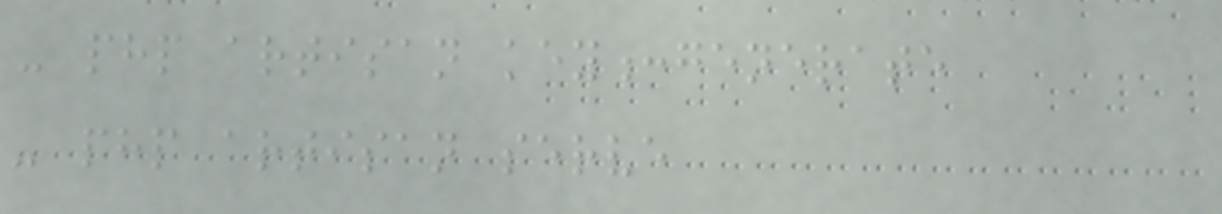- php artisan key:generate
- php artisan serve
